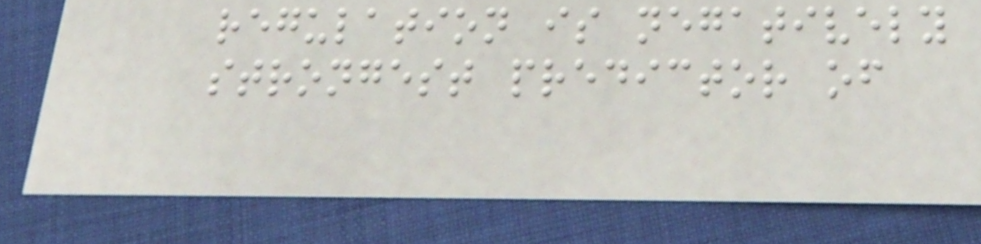regulation is negatively
strongest predictor of
